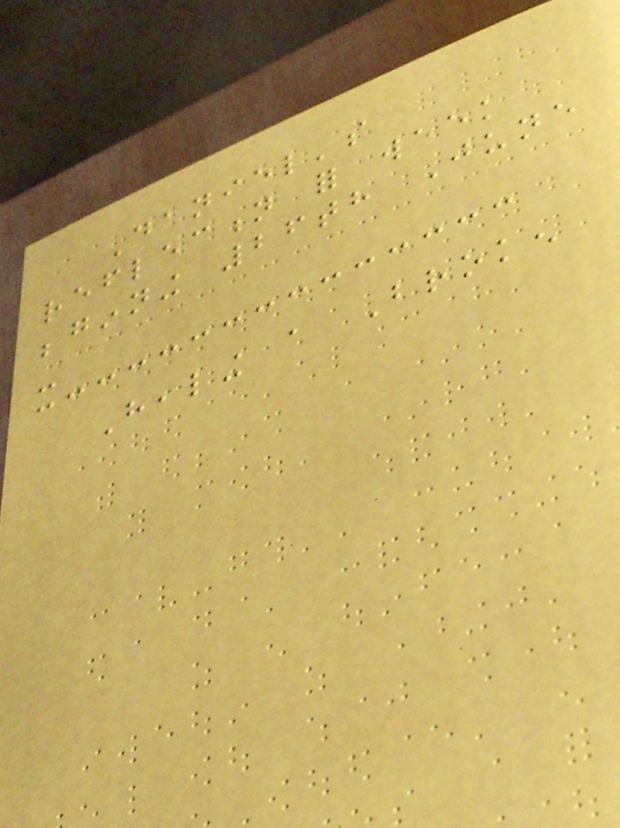Daniel's
reflection for week
beginning 26th June
-
Healing a Broken
